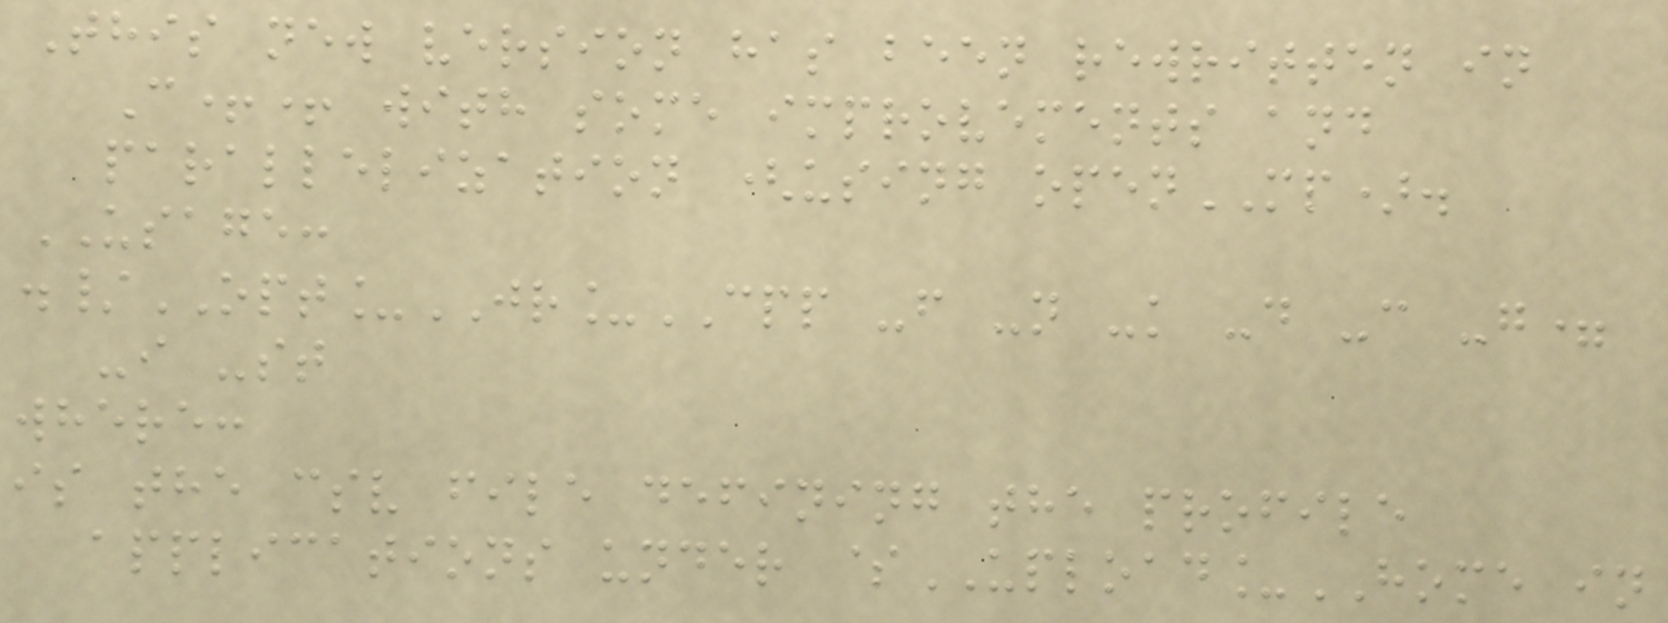This new version has been rewritten in
C++ with some improvements and
parallelization (using openMP).
USAGE:
./OPT_JR_CPP -f -n -k -d -c -g=
-i -st
where:
is the csv file defining the profile
applications under $UPLOAD_HOME in
